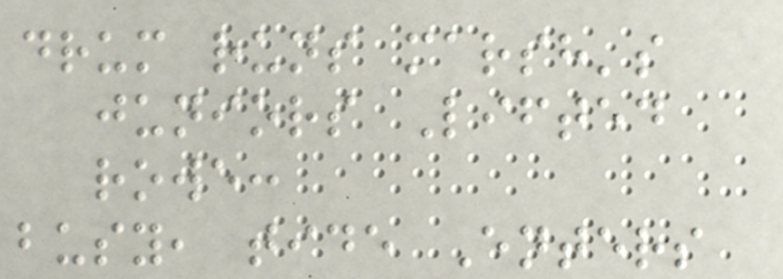drum runs marsh's
juniors Lifted
rowe:
busy, tide Enters
